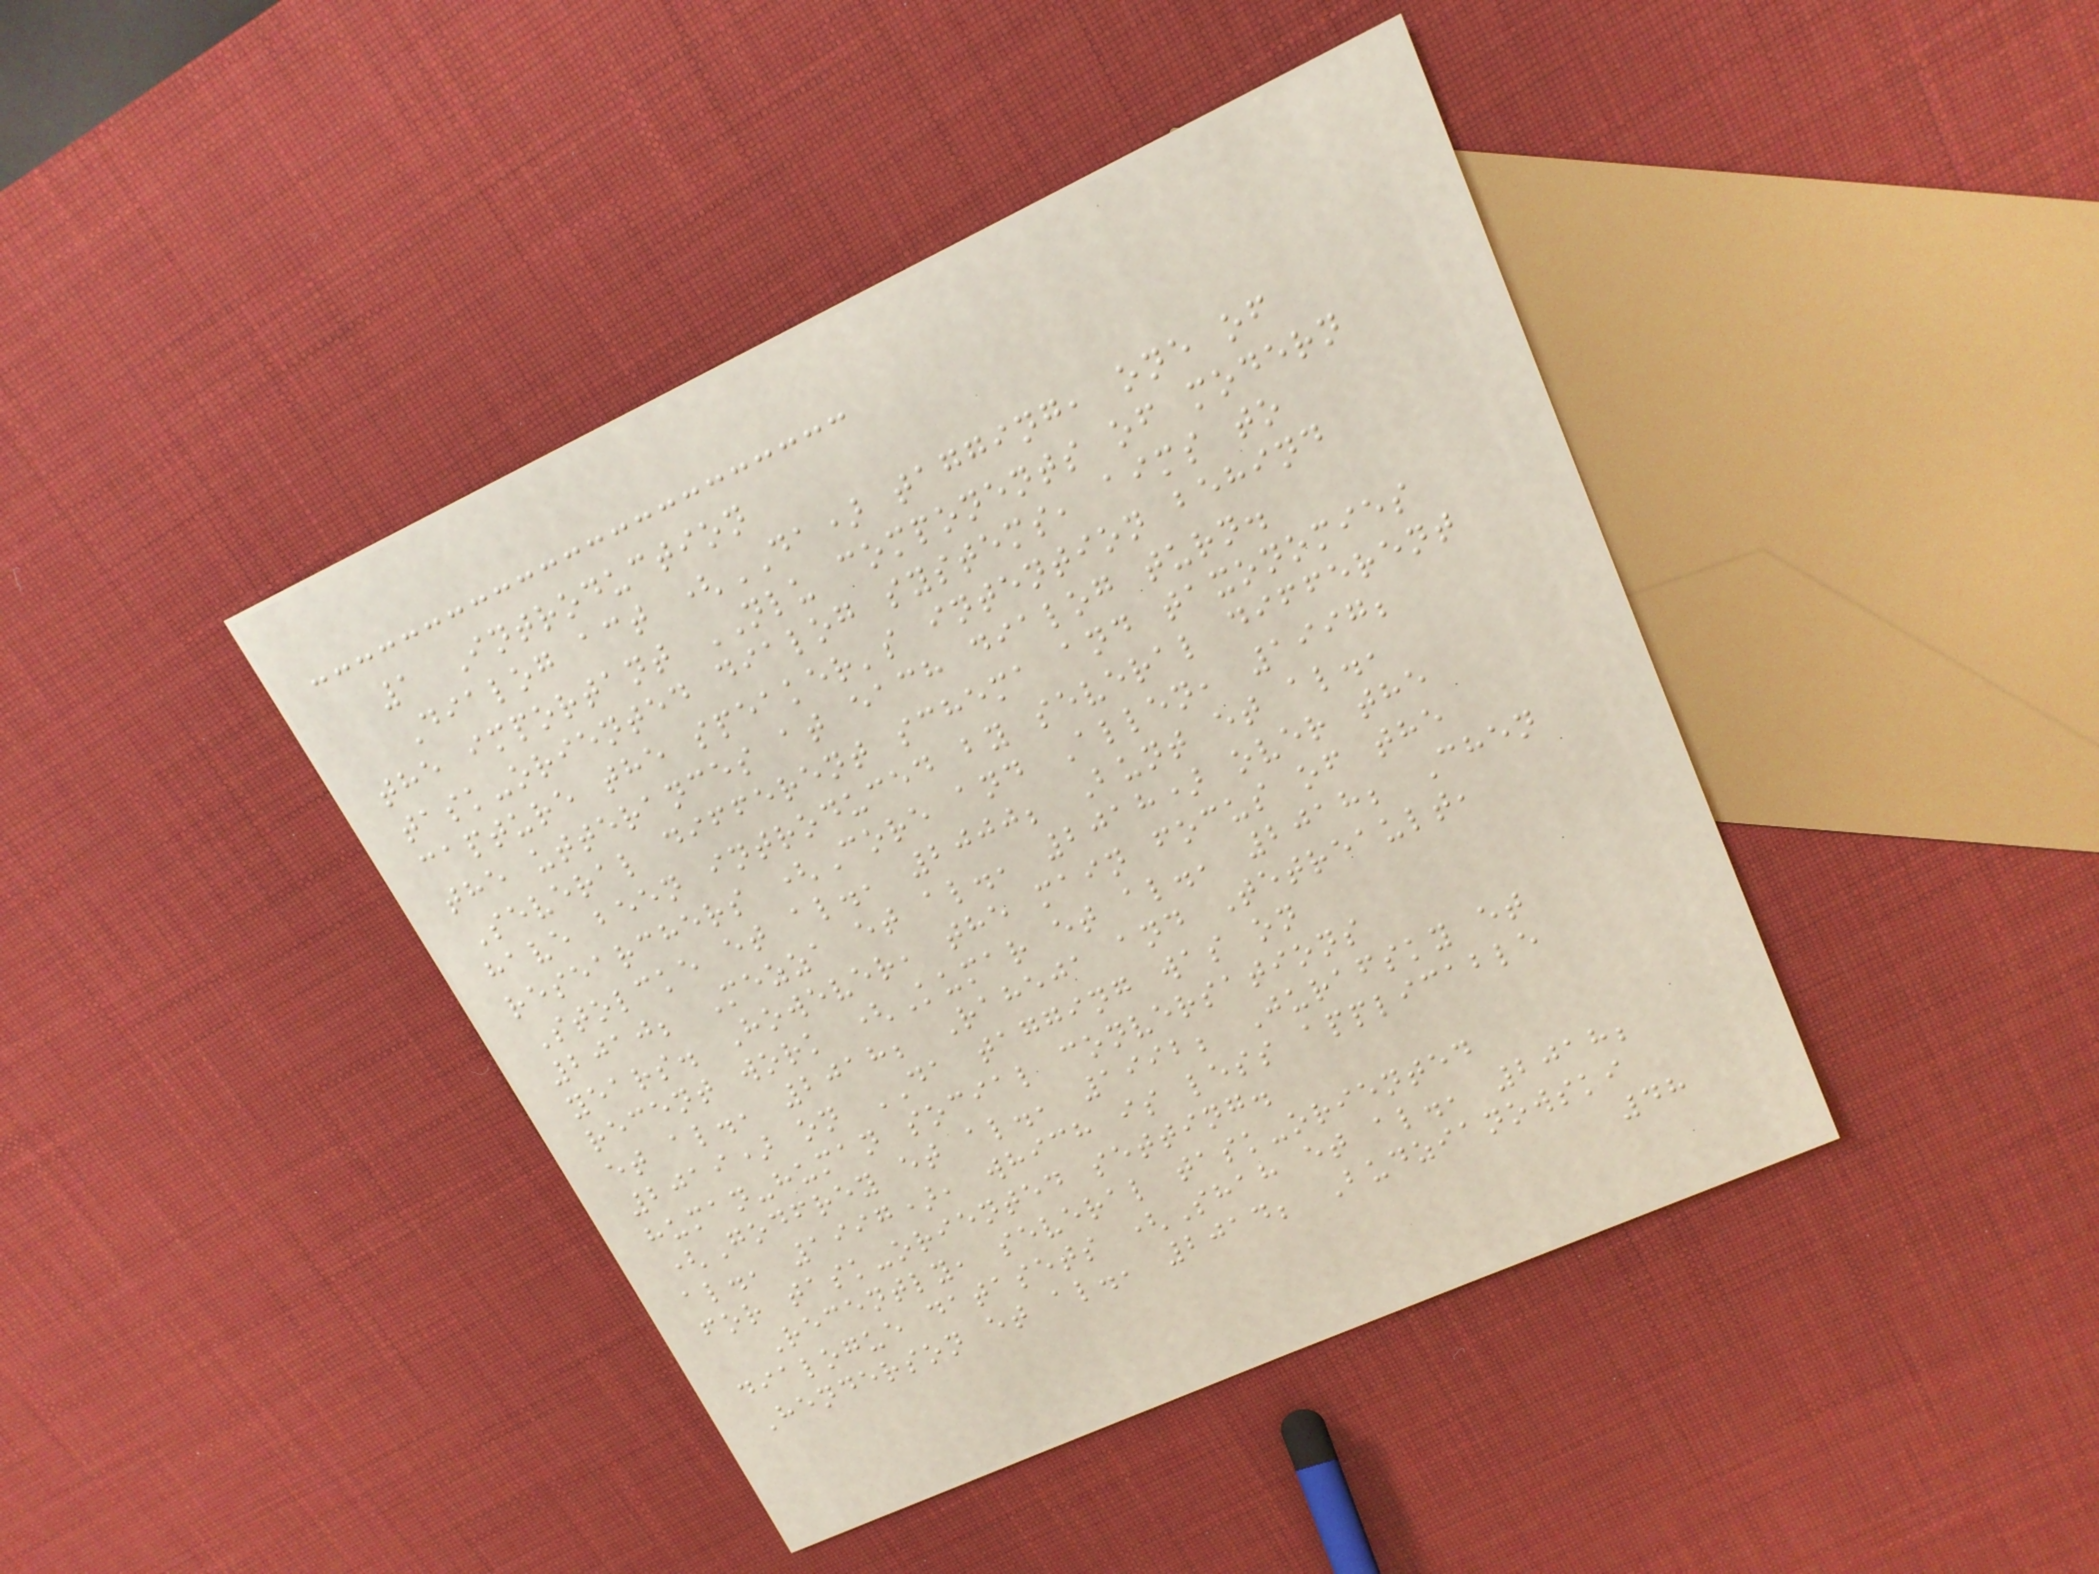1 Introduction
Dialog act (DA) tagging, one of
the important NLU components of modern
task-oriented dialog systems, aims to
capture the speaker's intention behind
the utterances at each dialog turn.
Several different schema and taxonomies
have been introduced by several different
researchers (Core and Allen, 1997;
Stolcke et al., 2000; Bunt et al.,
2010; Mezza et al., 2018) over the
years. However, the main focus of the
recent work (Kumar et al., 2018; Chen
et al., 2018; Raheja and Tetreault,
2019) on DA tagging was on
human-human social conversations
(Godfrey et al., 1992; Jurafsky et
al., 1997), which is less applicable
for task-oriented setting.
Recently, several task-oriented
dialogue datasets (Shah et al., 2018;
Henderson et al., 2014; Budzianowski
48
